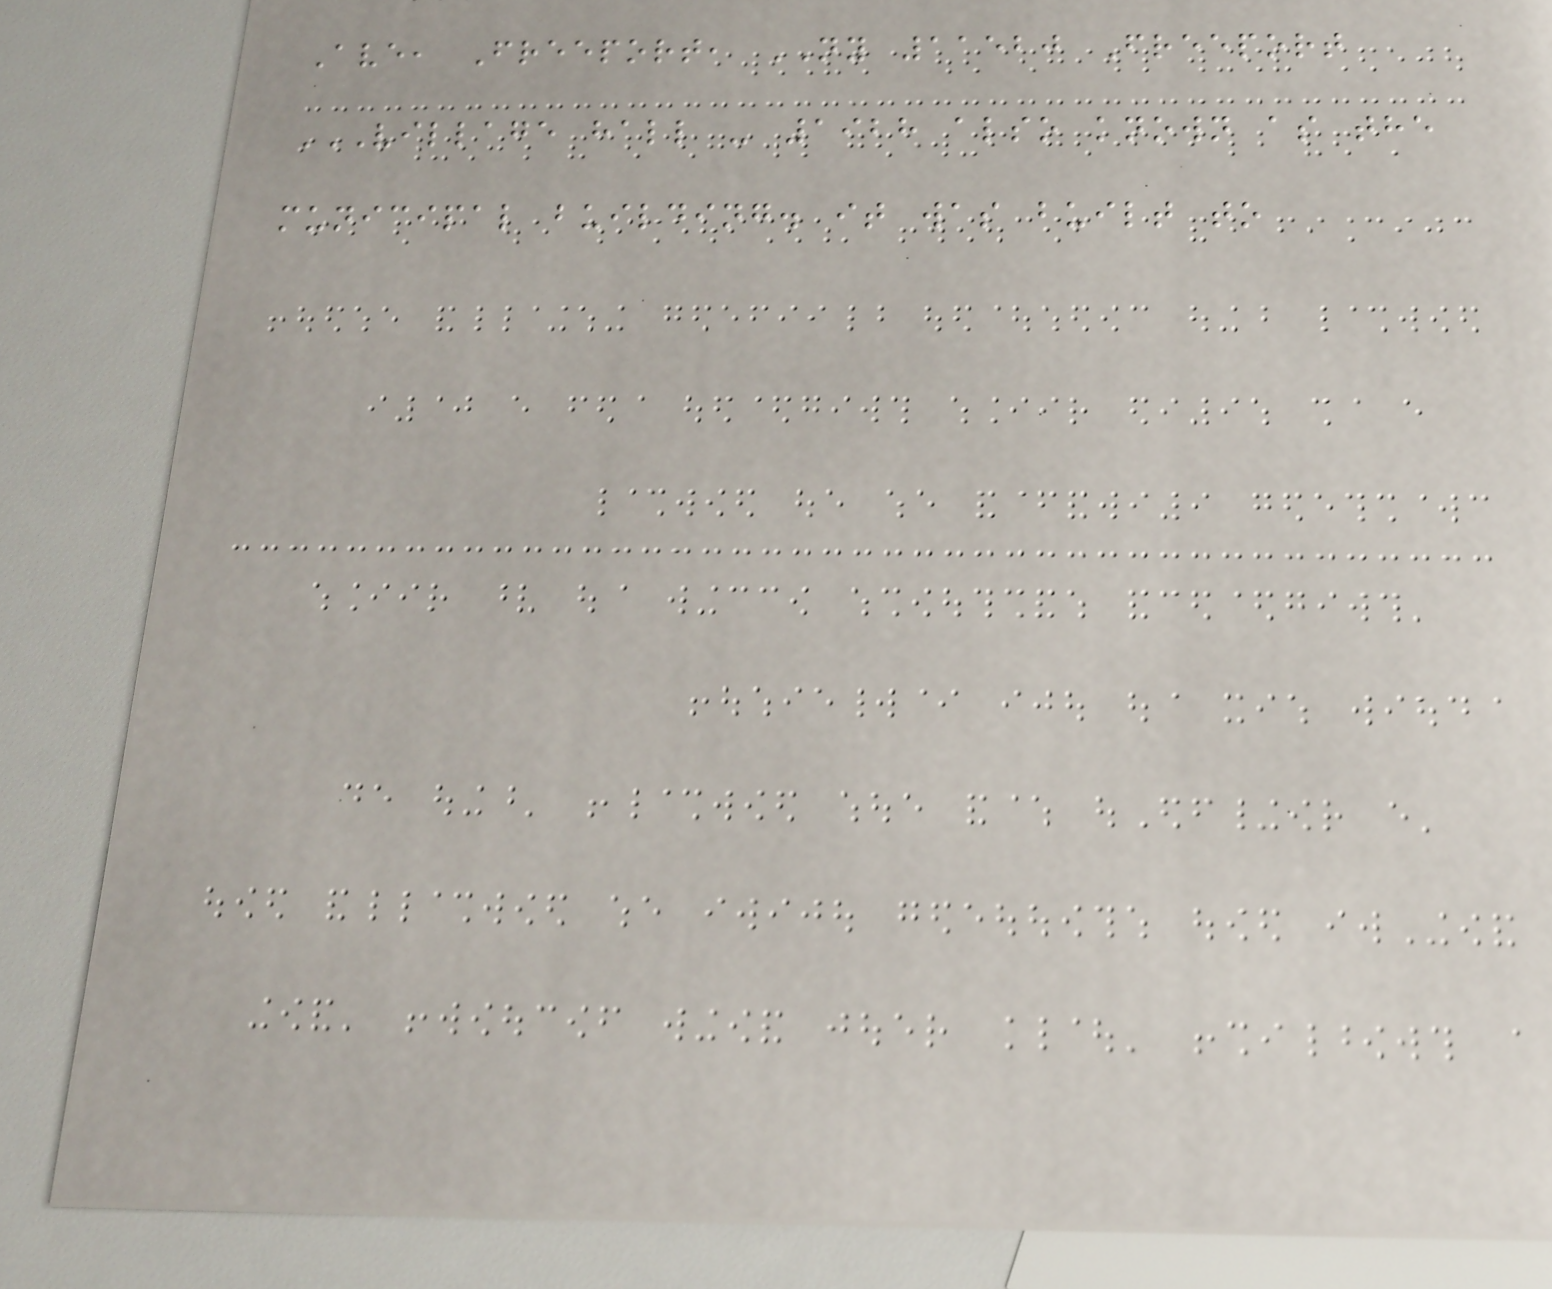Ave, Freeport, NY 11520 Freeport
VILLAGE HALL - 1928 ALSO KNOWN AS THE
MUNICIPAL BUILDING. IT WAS BUILT TO
